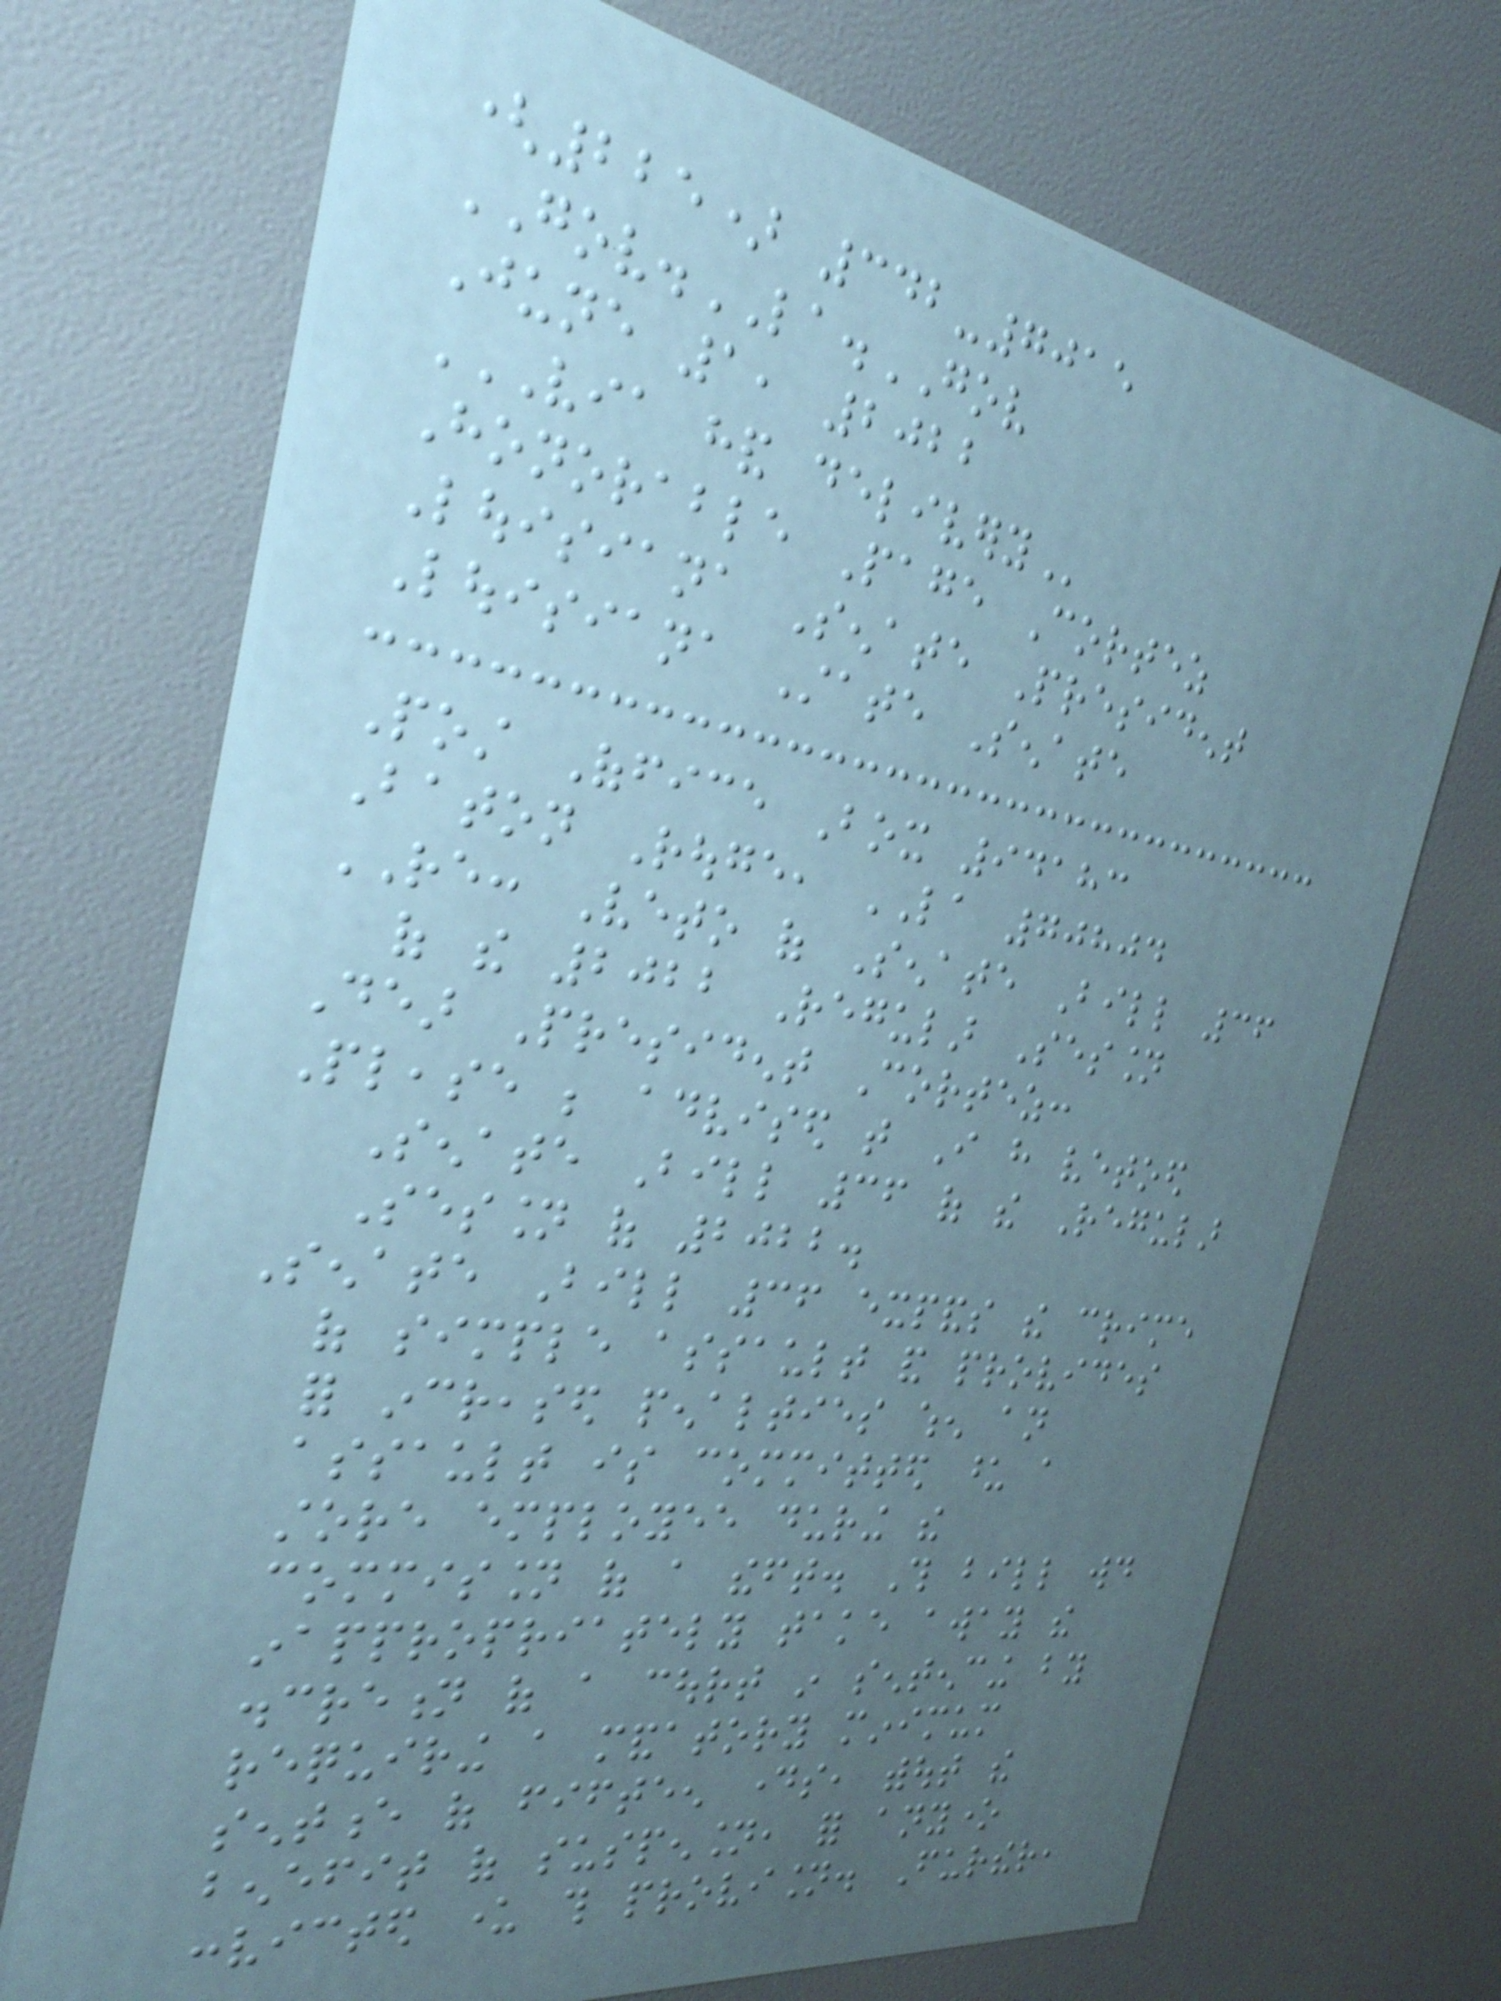(225) 342-7015
GOV.LA.GOV
June 1, 2022
VIA HAND DELIVERY
Honorable Page Cortez
Louisiana Senate President
Louisiana State Senate
Post Office Box 94183
Baton Rouge, LA 70804
RE: Veto of Senate Bill 36
of the 2022 Regular Session
Dear President Cortez:
Please be advised that I have vetoed
Senate Bill 36 of the Regular
Session of 2022.
Senate Bill 36 expands the crime
of simple assault and provides
for increased penalties when an
assault is committed upon a
store employee during the
commission of a theft. This bill would
inappropriately take away the
discretion of a court in sentencing by
requiring a mandatory minimum
sentence of fifteen days, without the
benefit of suspension, for anyone
convicted under this provision. Further,
